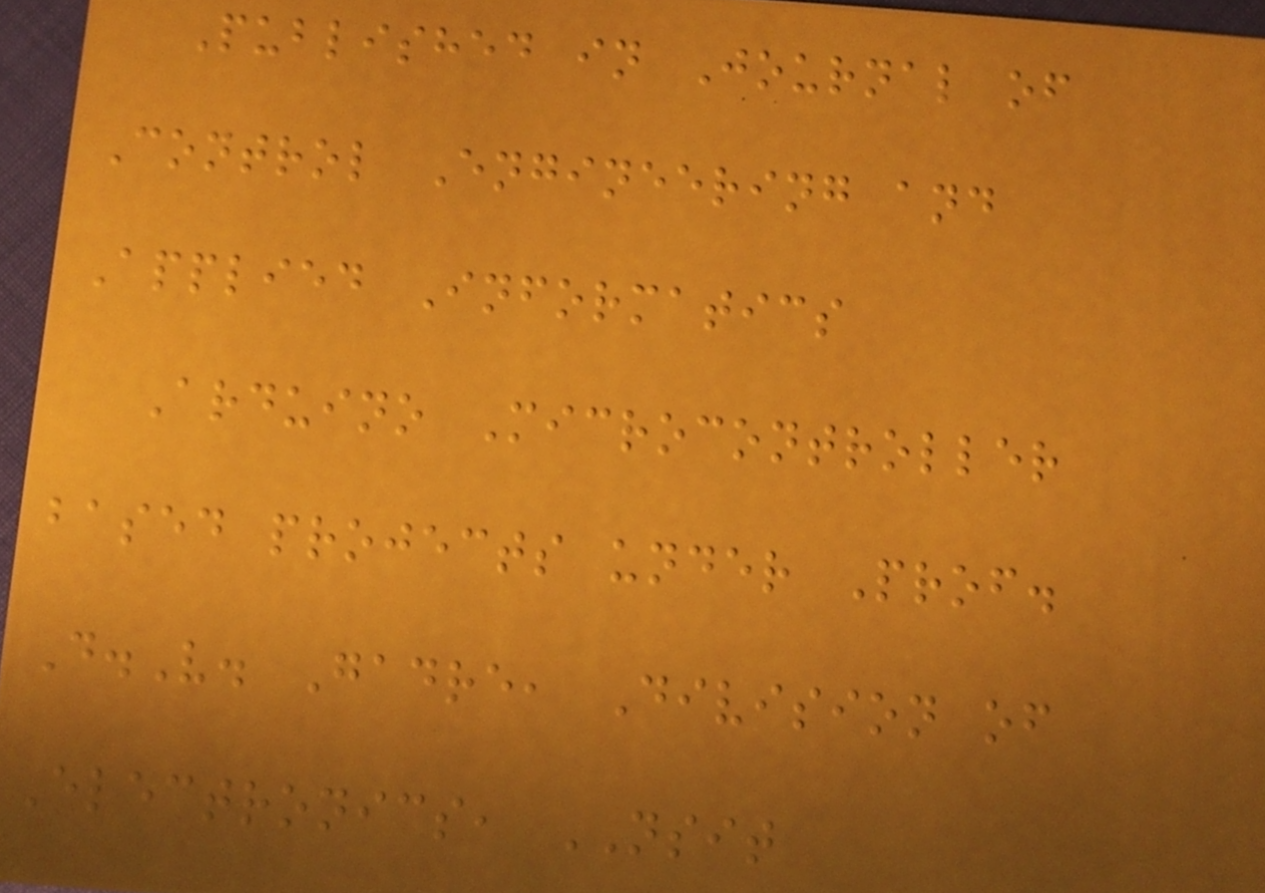Published in Journal of
Control Engineering and
Applied Informatics
Arduino Microcontroller
based projects under Prof.
D.V. Gadre, Division of
Electronics, NSIT
